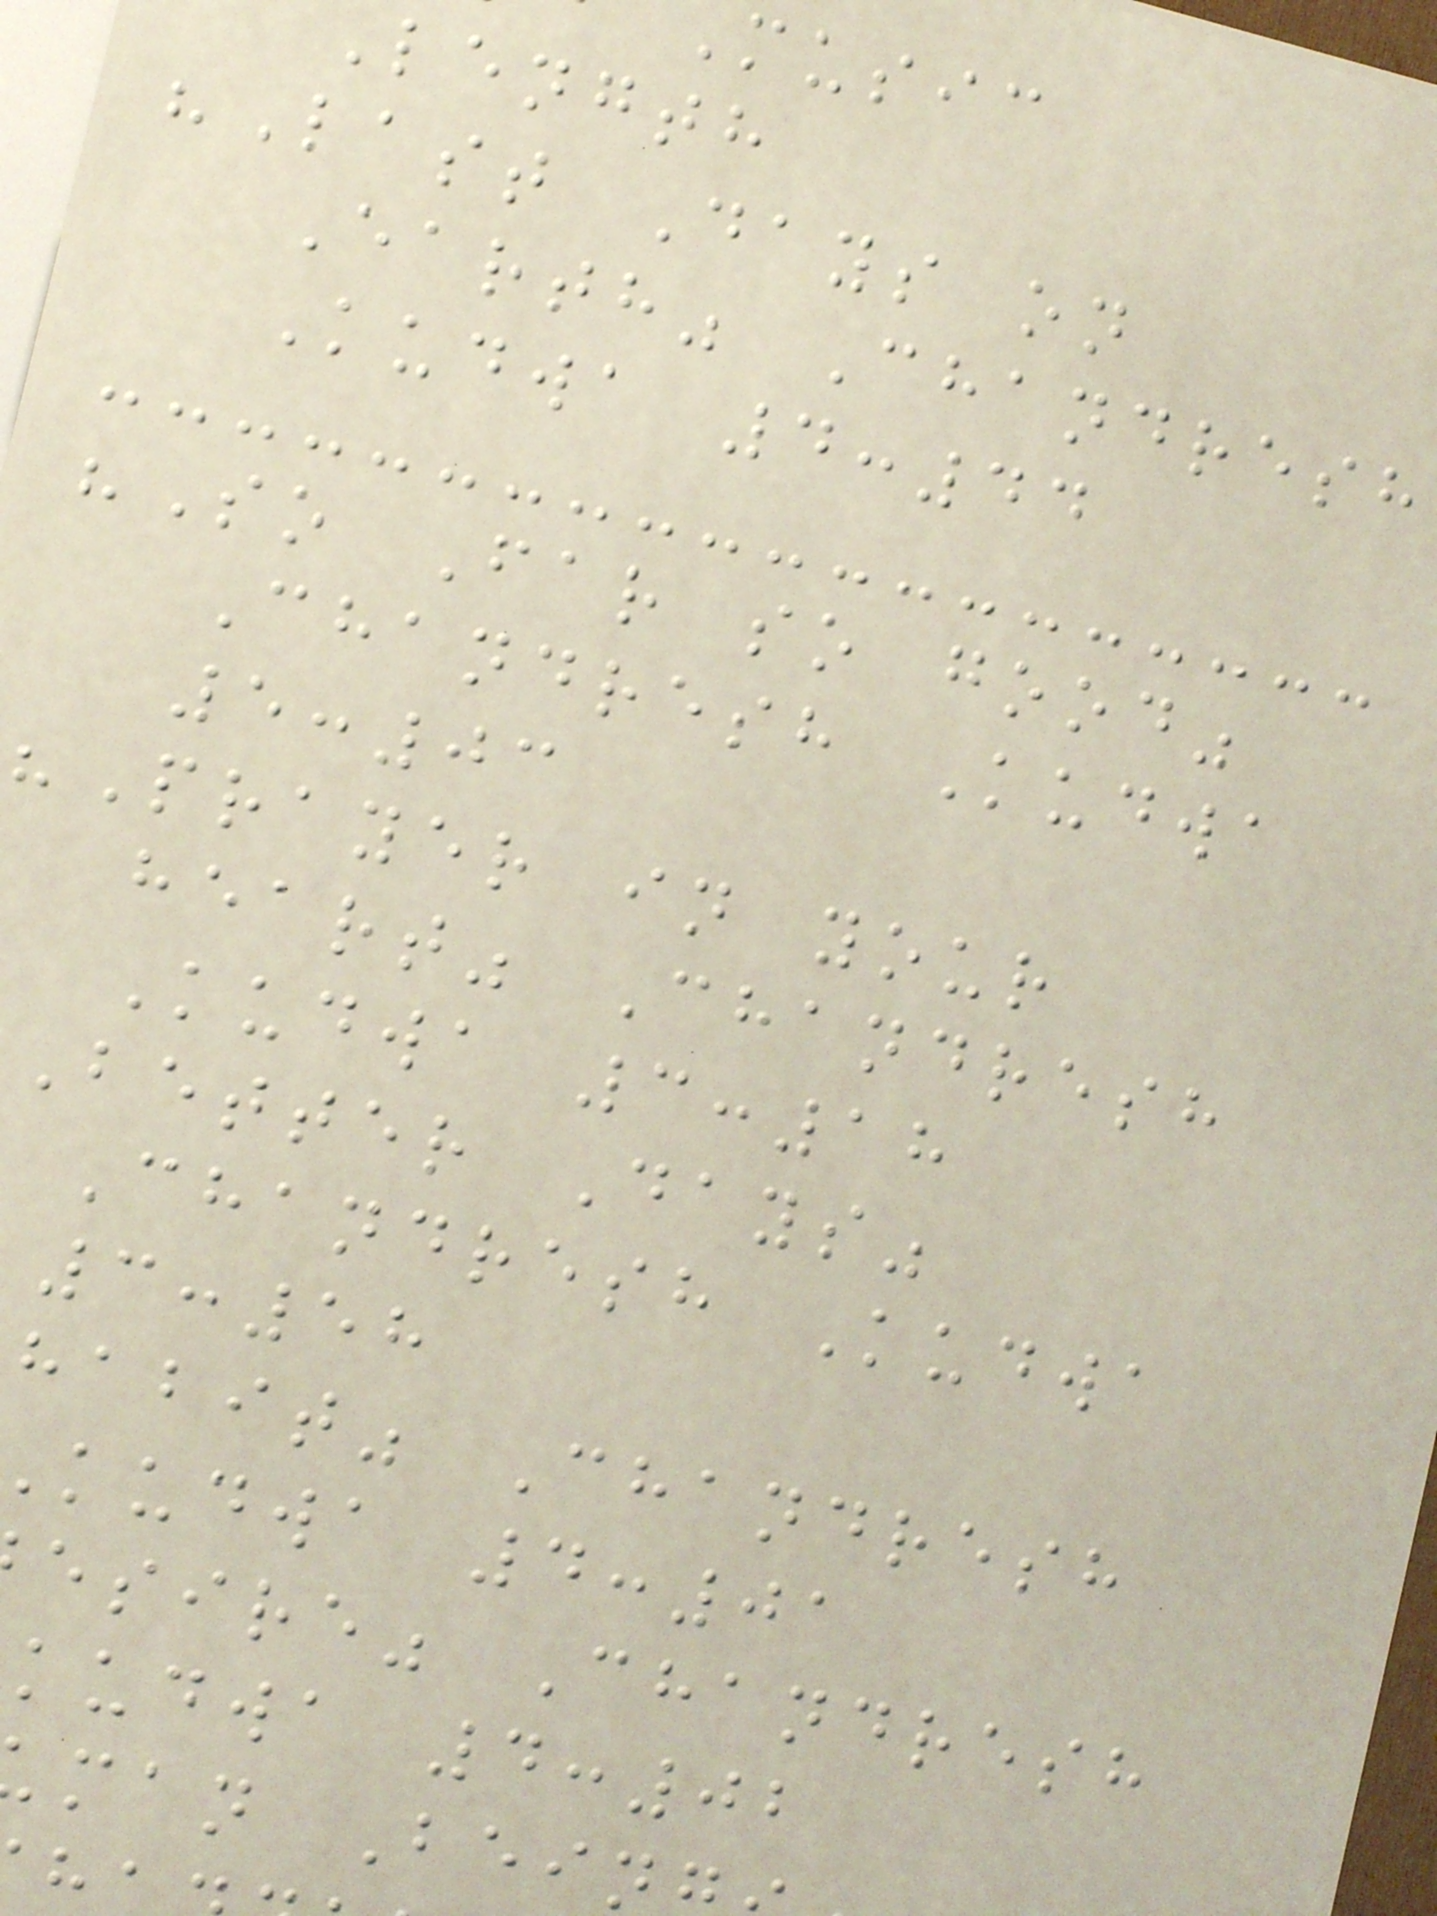music
length
"Last Days on
Earth" Chandresh
Kudwa 4:44
"So Far so good"
Chandresh Kudwa
5:03
"Prayer in your
heart" Chandresh
Kudwa 3:18
Better Days"
Chandresh Kudwa
3:58
habit" Chandresh
kudwa 4:01
esire" Chandresh
kudwa 4:02
man Bein
